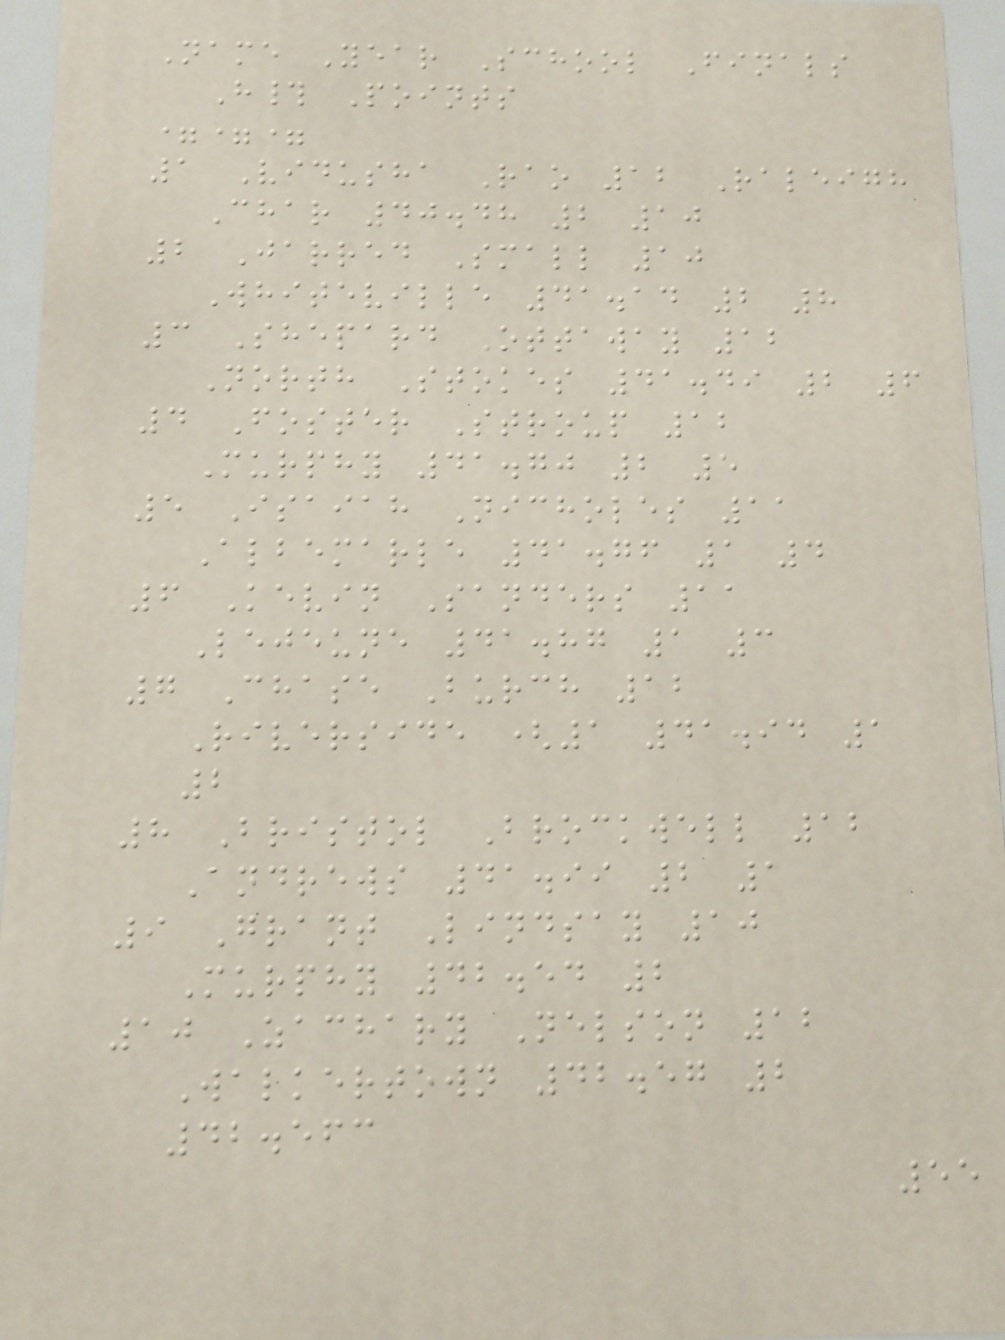Name Year School Finals
H# Points
===
1 Vidusha Rao 12 Raleigh
Char 40.48 2 10
2 Jarred Small 10
Whiteville 41.14 2 8
3 Shepard Ottaway 12
North Stokes 41.49 2 6
4 Foster Stroup 12
Murphy 41.70 2 5
5 Isaiah Nicholes 11
Albemarle 41.76 1 4
6 Kevin Sanders 11
Lejeune 41.87 1 3
7 Chase Burch 12
Riverside (1 41.94 1
2
8 Bristol Brockwell 12
Andrews 41.99 2 1
9 Grant Lindsay 10
Murphy 42.54 2
10 Zachary Nelson 12
Walkertown 42.57 2
42.563
55
